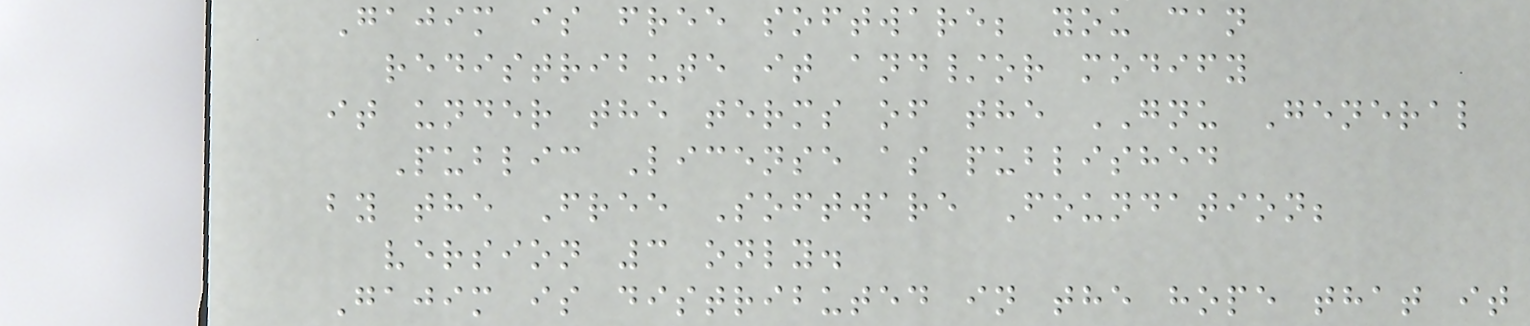Gajim is free software; you can
redistribute it and/or modify
it under the terms of the GNU General
Public License as published
by the Free Software Foundation;
version 3 only.
Gajim is distributed in the hope that it
